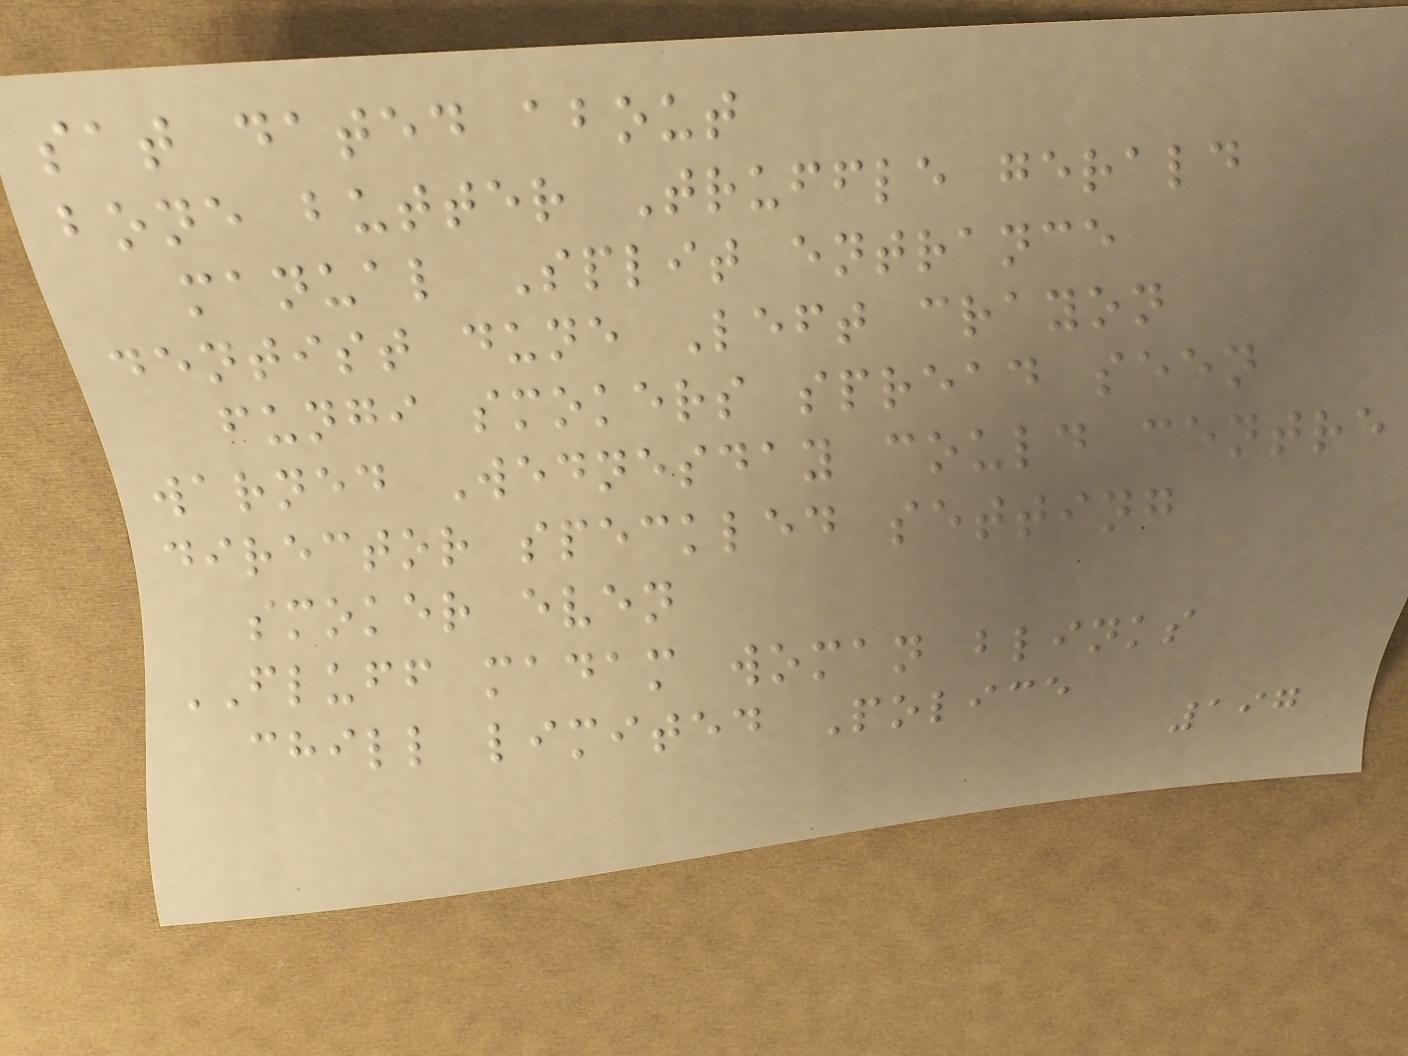sat dated about
bone butter Truffle gerald
manual Split entrance
dentist dune Left crayon
fungi smokers spread seen
warned Wednesday could centre
director speckled setting
smoker even
FLUFF madam woman blinks
chill limited Police
197
